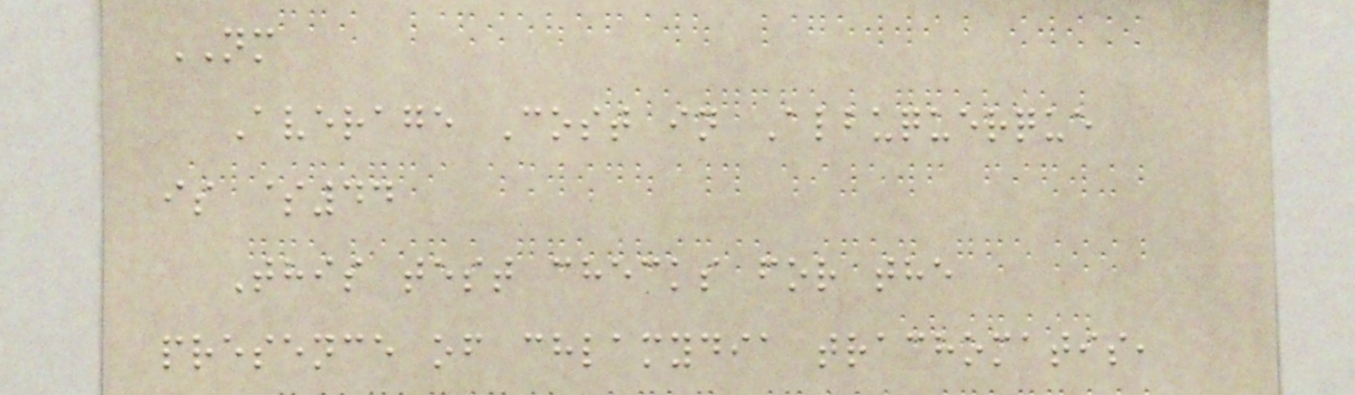NM
Average Cost in Albuquerque
is $44
This test checks for the
presence of chlamydia trachomatis,
